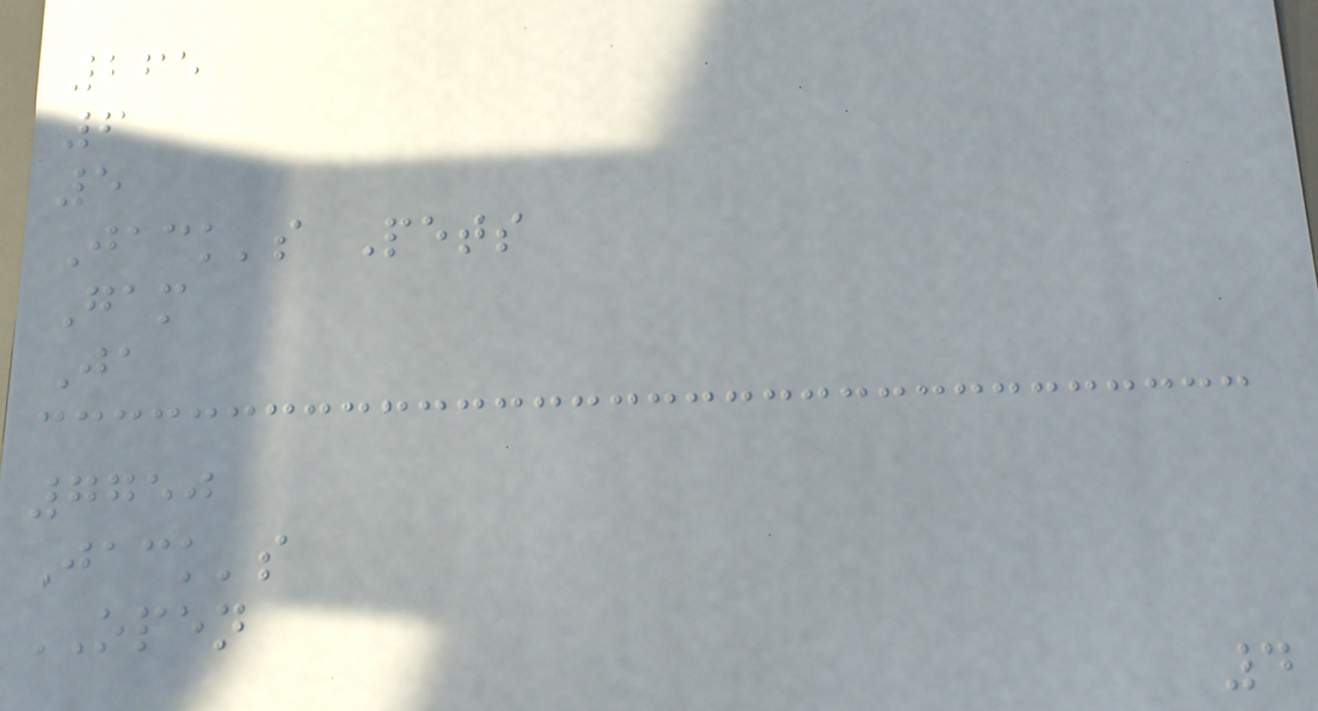265
6
5
Jack's Pets
Gam
Ja
7750
Jack's
OPEN
4
